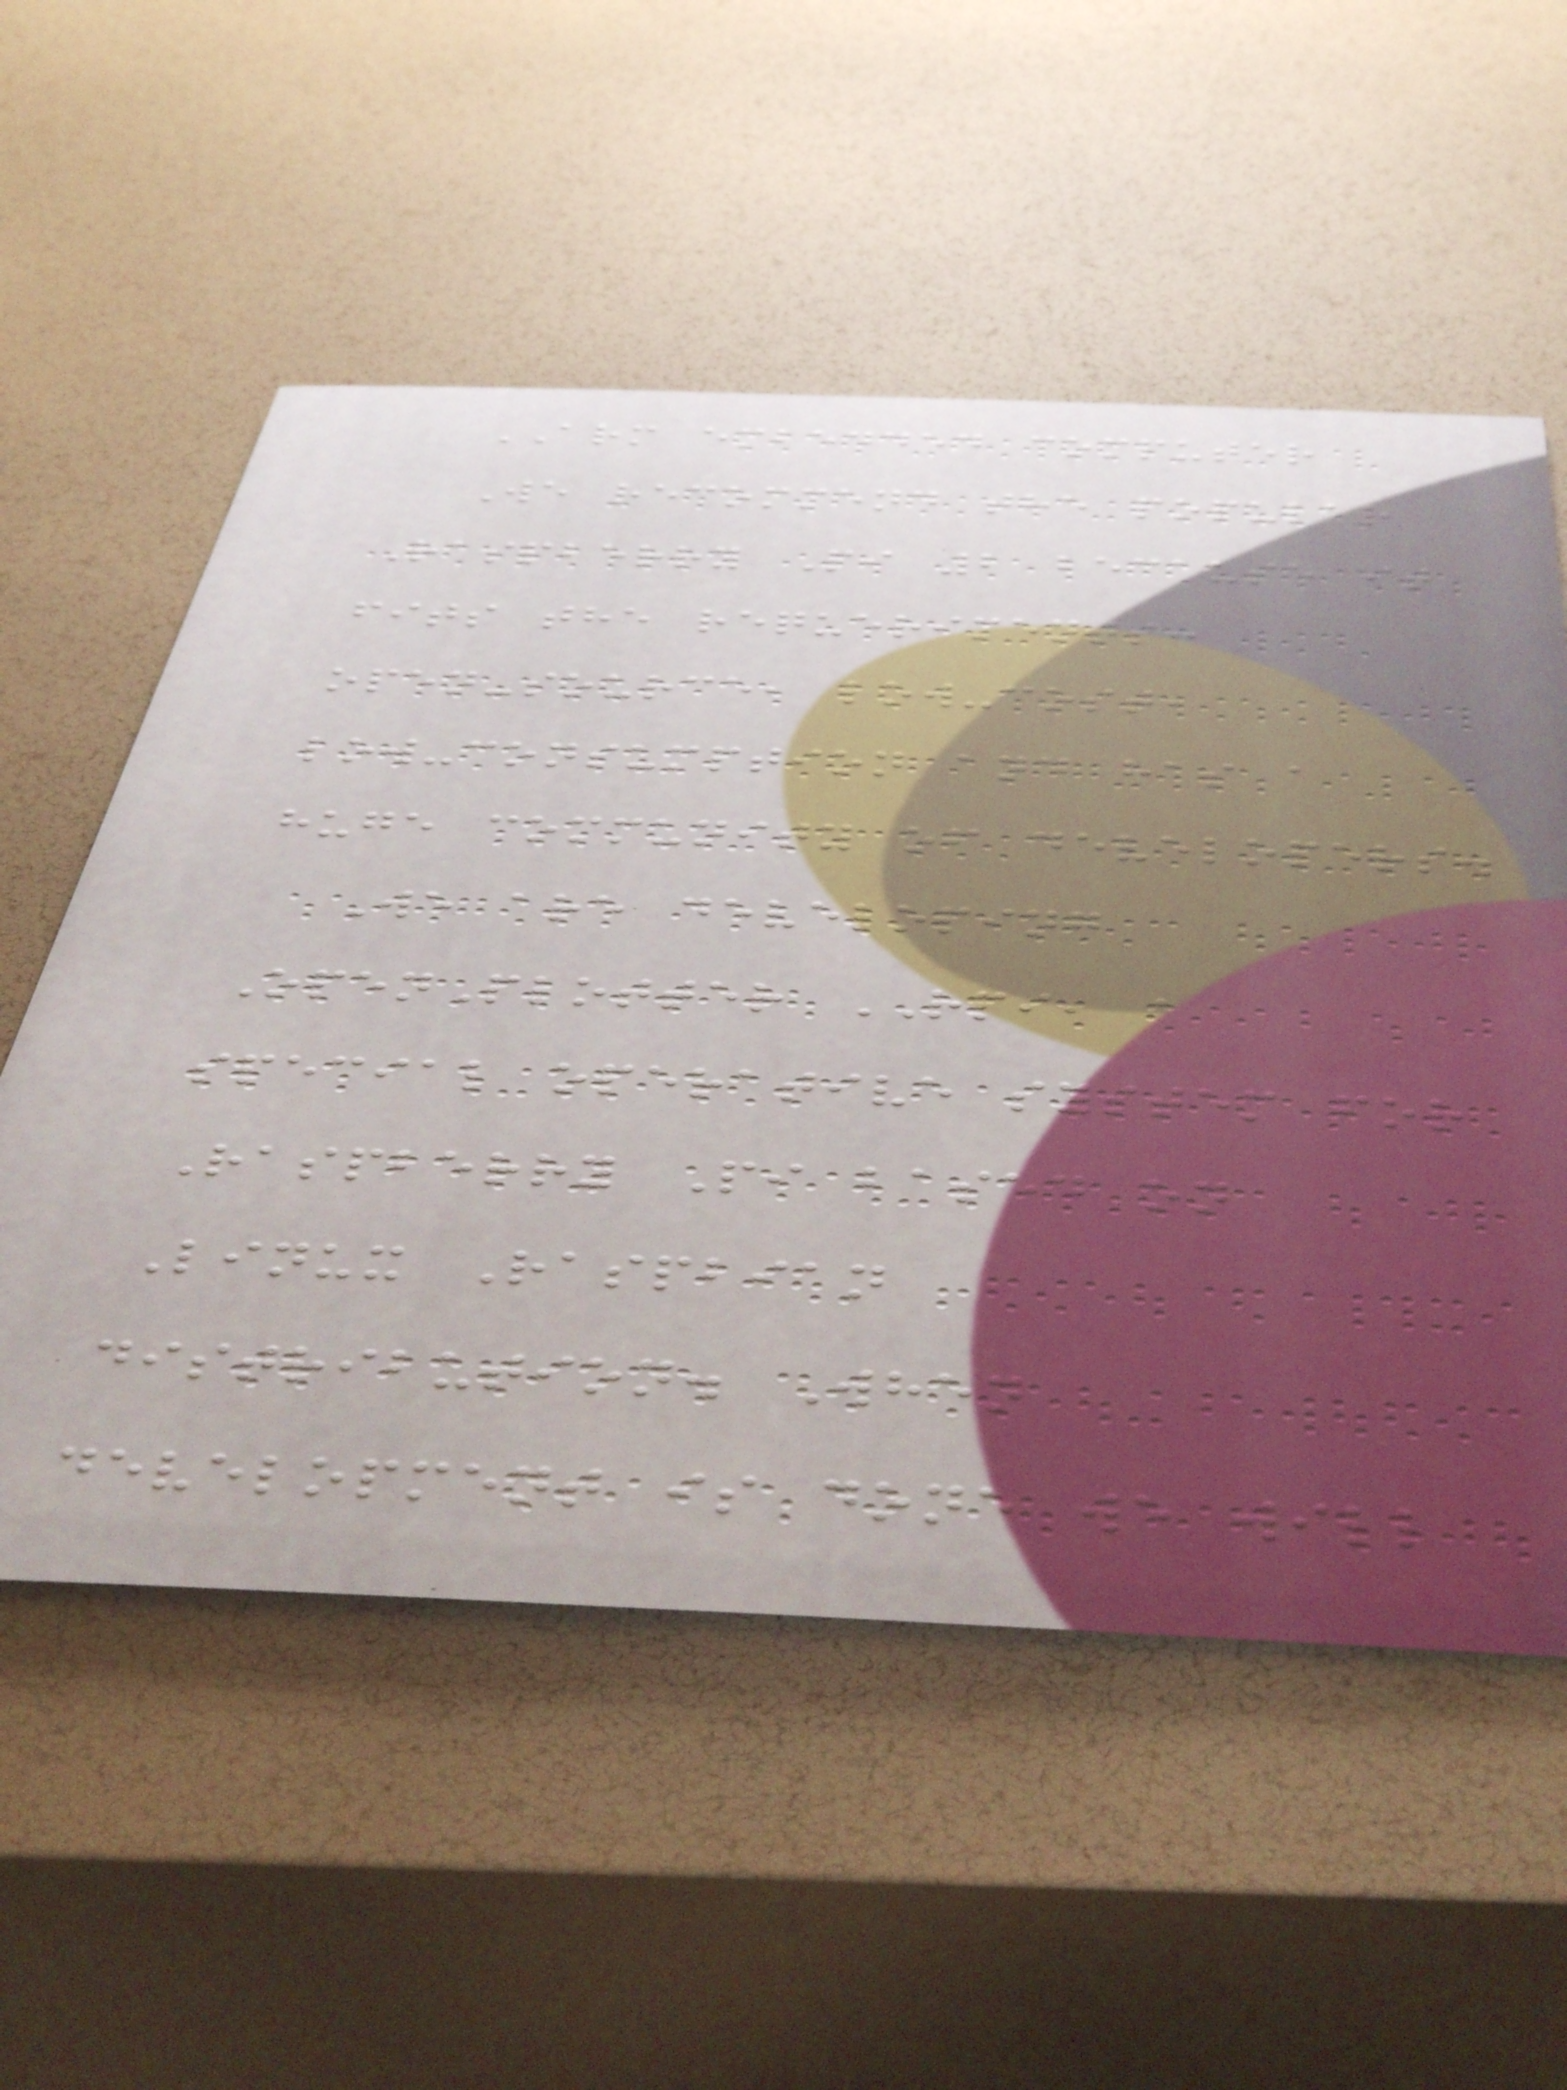ARM embedded computer
We recommend the popular
Raspberry Pi 2 because it
fits the requeriments:
open-source, low-cost,
low-consumption and has a
huge community of developers.
We are developing
OpenPlotter RPI, a
special operative system for
Raspberry Pi based on
Linux Raspbian
distribution. When
development is done we will
